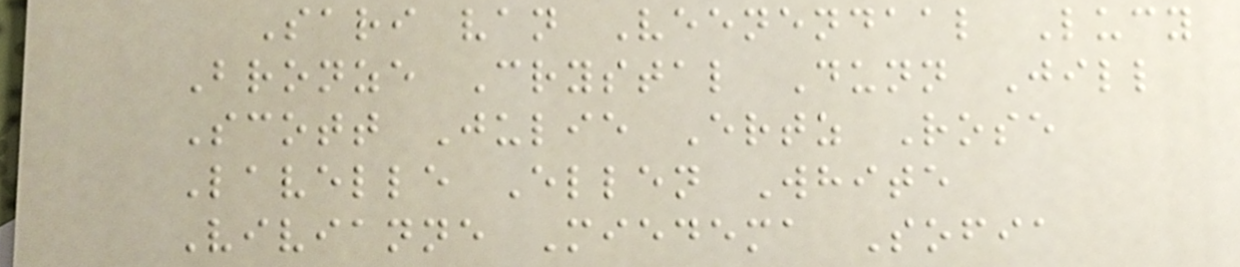Sari van Veenendaal Lucy
Bronze Crystal Dunn Jill
Scott Julie Ertz Rose
Lavelle Ellen White
Vivianne Miedema Sofia
